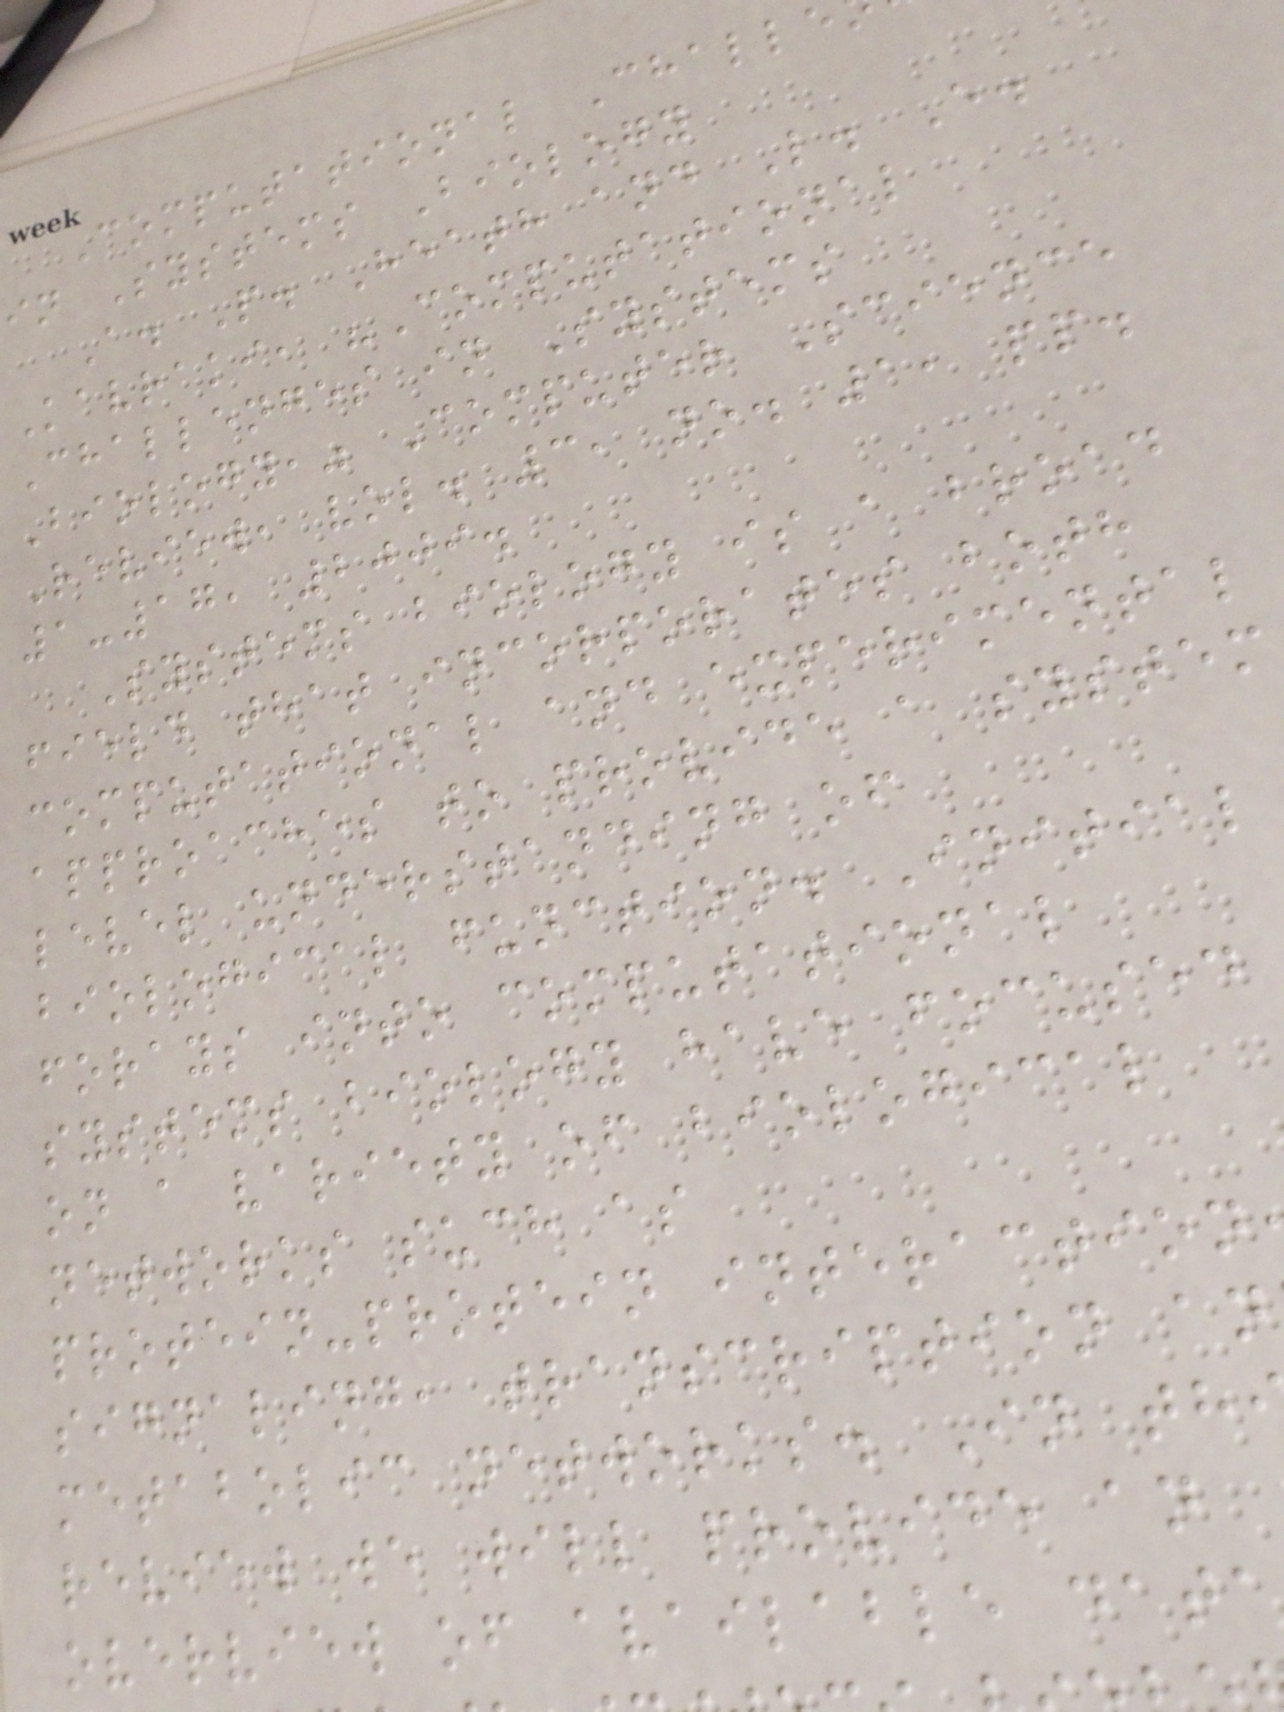Computational Challe
in Systems Biology
A. P. Heath and L. E.
Kavraki, "Computational
Challenges in Systems
Biology," Computer Science
Review, vol. 3, no. 1, pp.
1-17, 2009.
Systems biology is a broad
field that incorporates both
computational and experimental
approaches to provide a system
level understanding of
biological function. Initial
forays into computational
systems biology have focused
on a variety of biological
networks such as
protein-protein interaction
signaling, transcription an
metabolic networks. In th
review we will provide an
overview of available data
